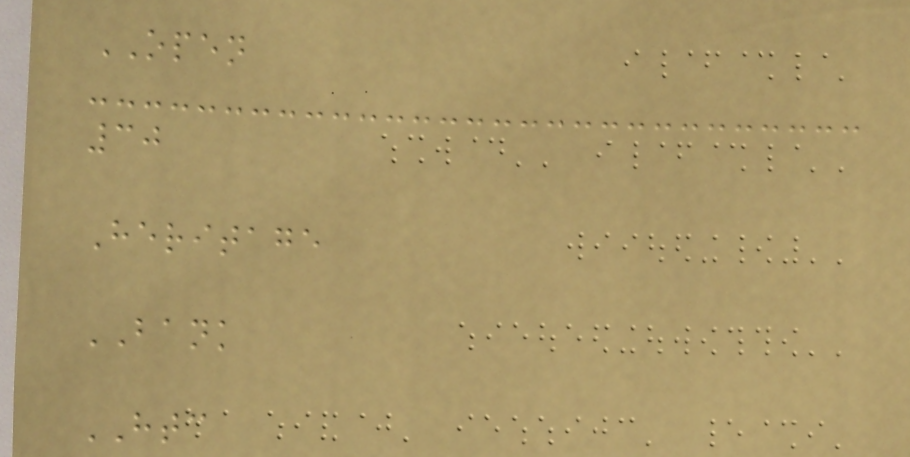OPEN
30
Heritage
BANK
HTC
